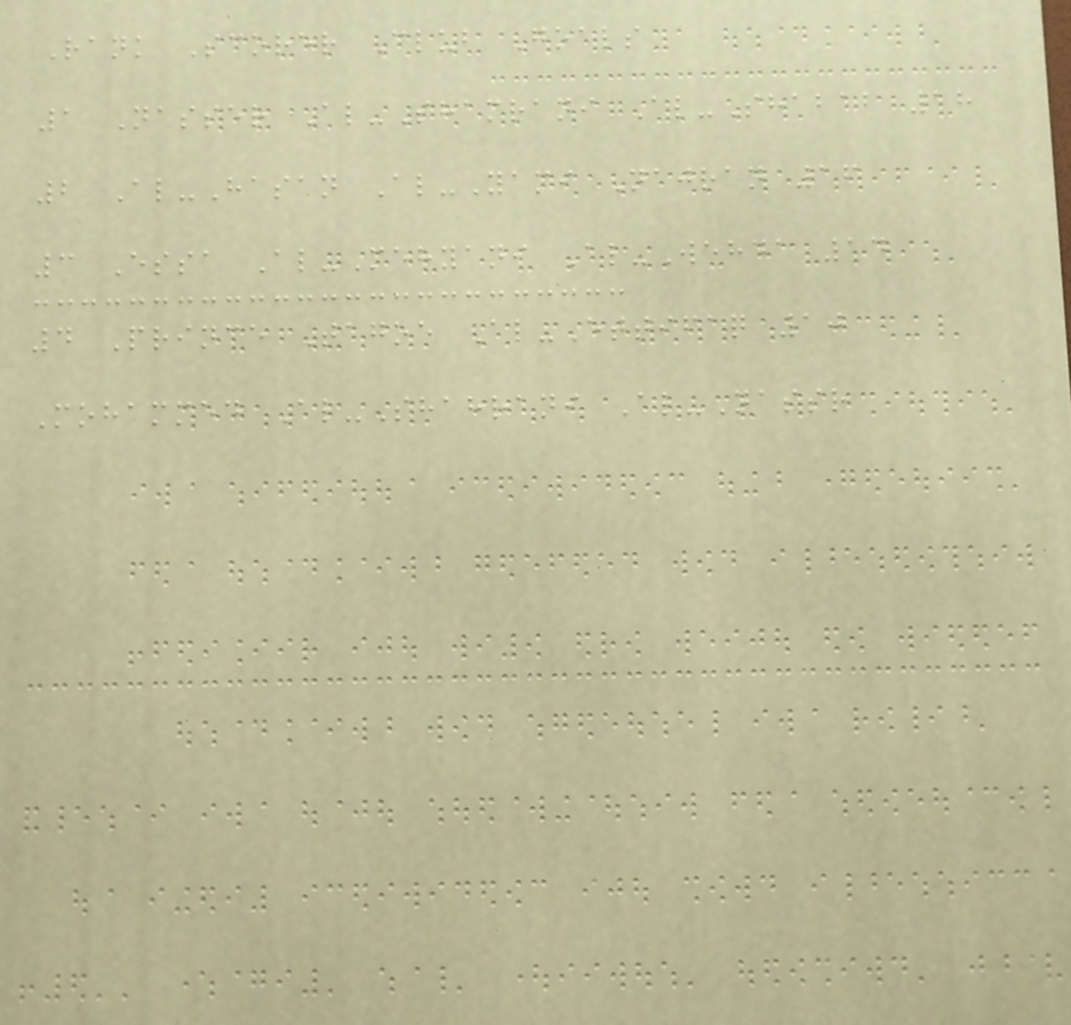Rank Scorer Club Goals
1 Nasser Al-Shamrani Al-Shabab 18
2 Al-Hasan Al-Yami Najran 16
3 Essa Al-Mehyani Al-Wehda 14
4 Prince Tagoe Al-Ettifaq 10
Mohammed Al-Shahrani Al-Nassr
